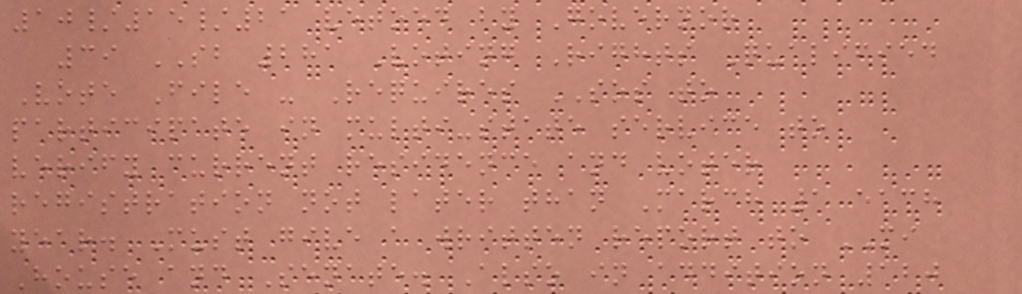10/15/21 vetoed by Governor
39 SB 281 Voting Rights Qualified
Vote File - Requires SOS to
participate in multi-state service to
verify current residence and voter
registration not later than March 1 each
year. Must give a written report to MI
House and Senate. Also in addition 120
